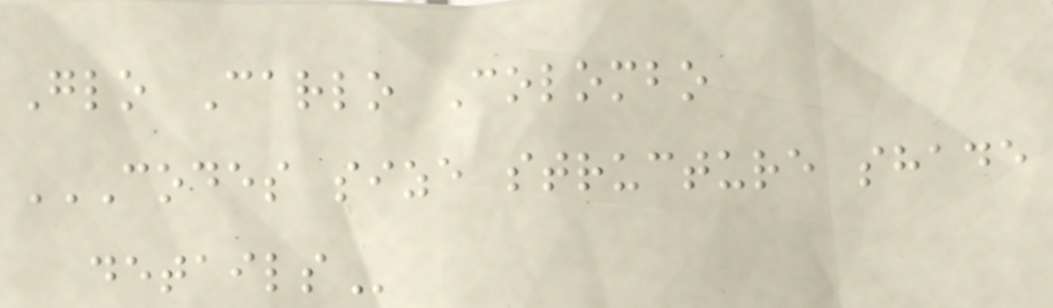Glo Carlo Colombo
CODES SIZE STRUCTURE SHADE
DETAILS
